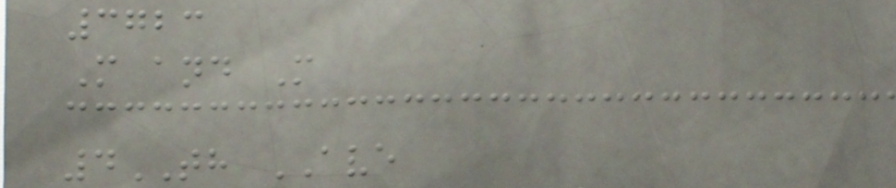3723
M and M
4TH AVE
